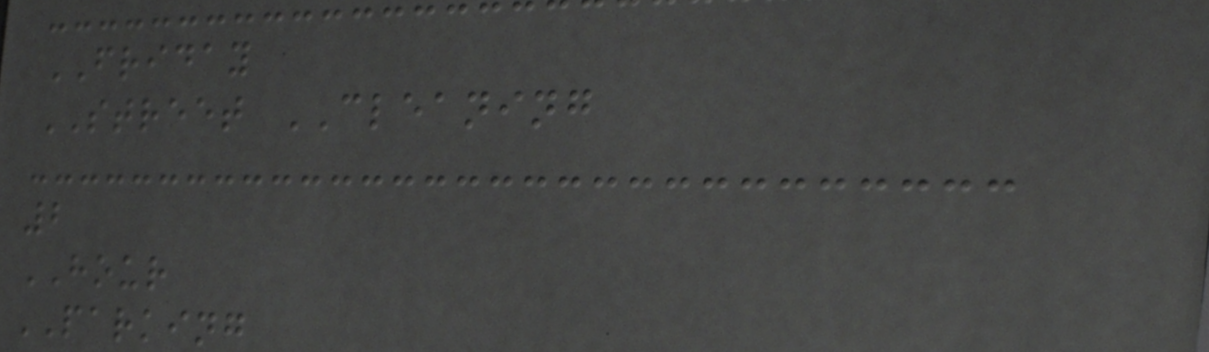FRIDAY
STREET CLEANING
2
HOUR
PARKING
